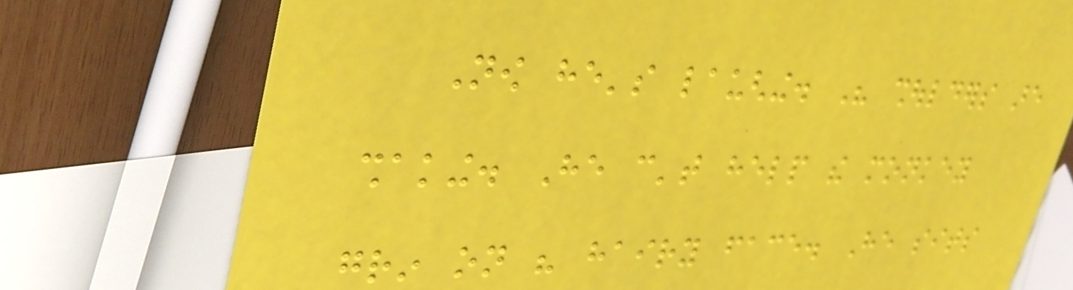Now he's laughing. His shoulders are
shaking. He can't help the monkey
grin on his hairy face. He sits
